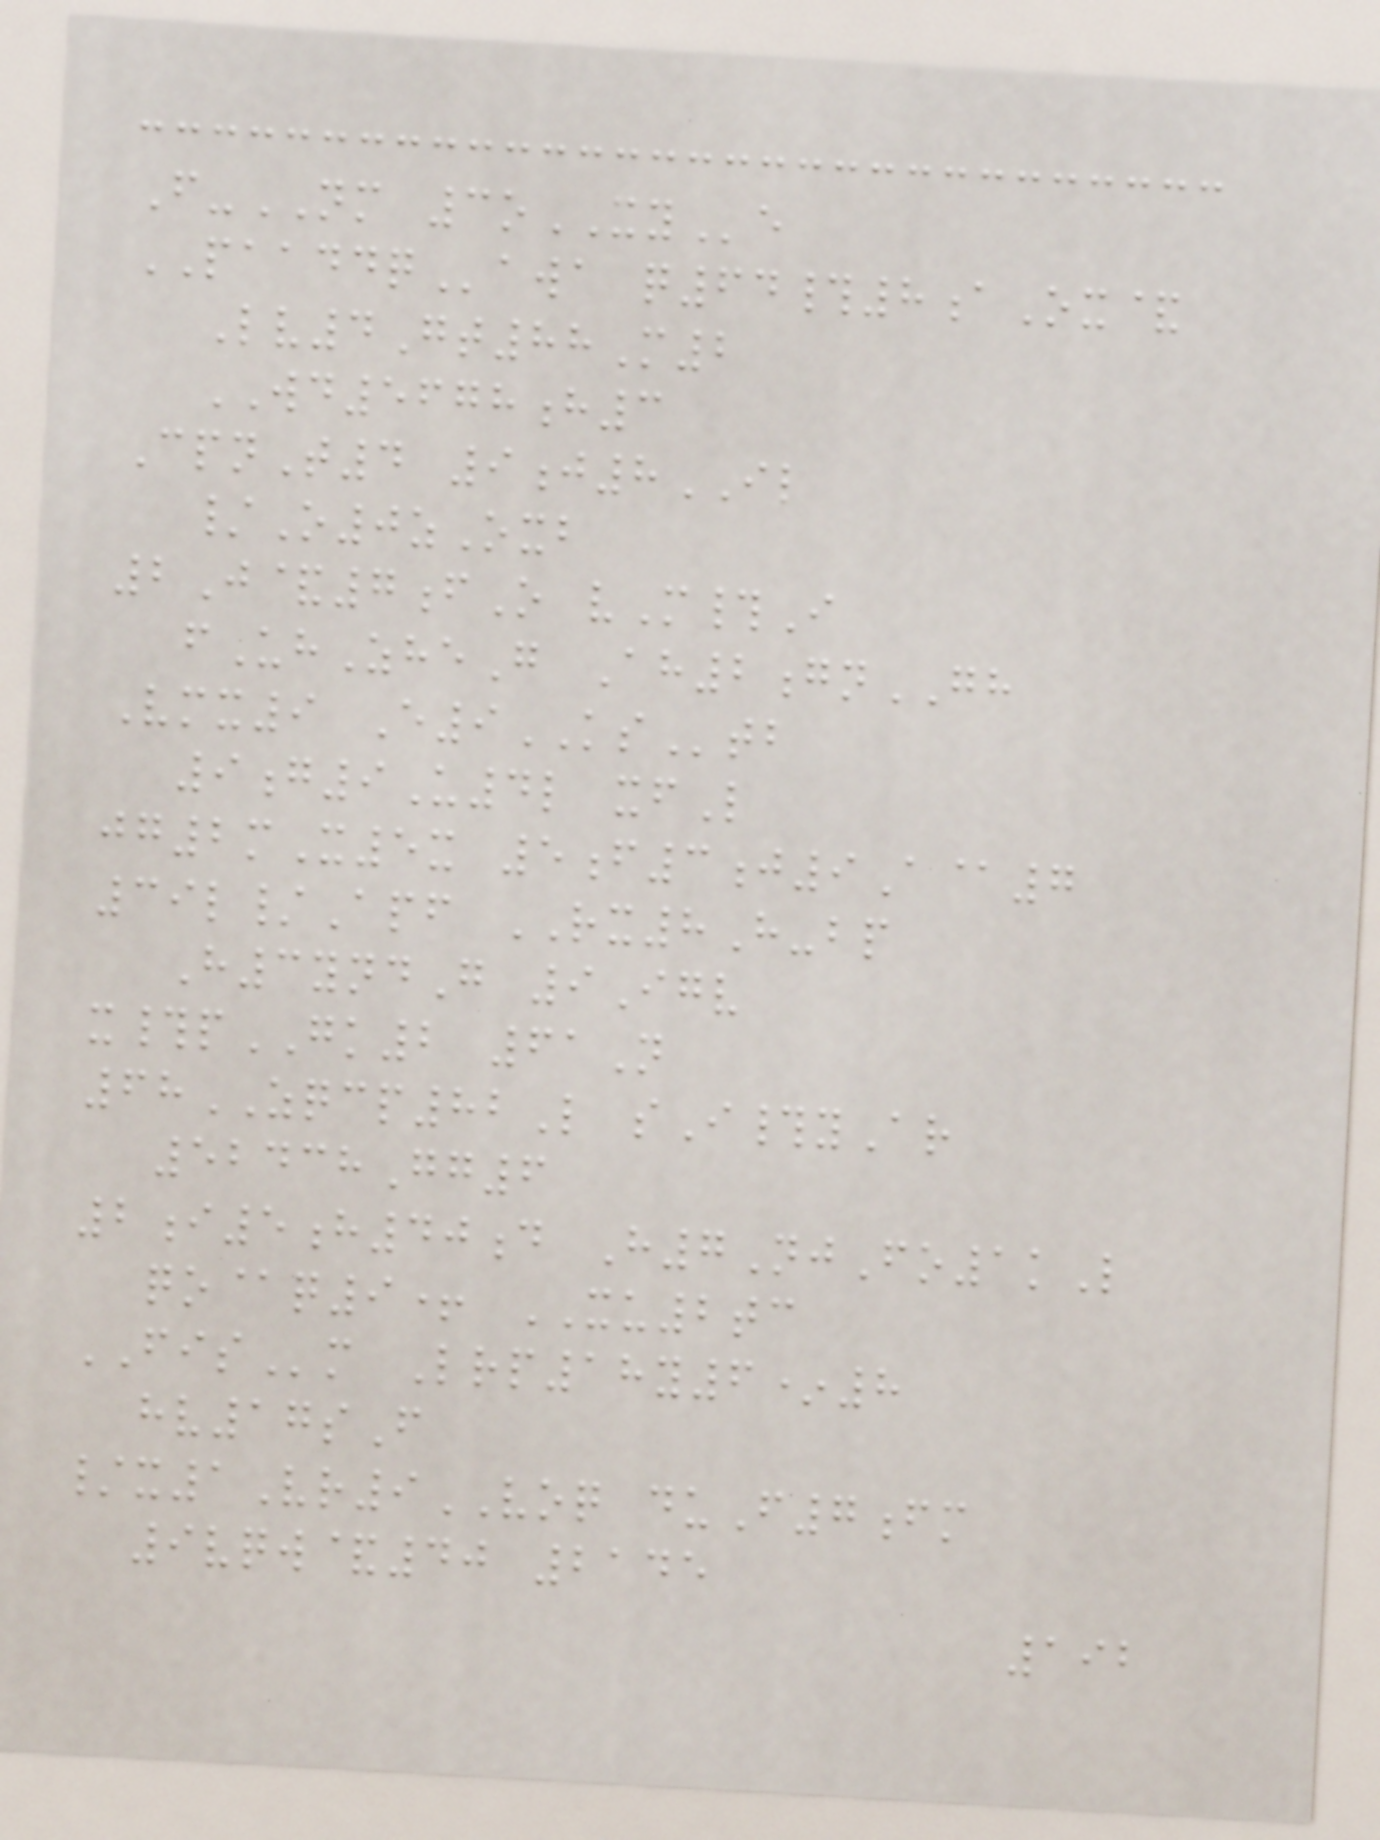F-NM 3oXYe
PAADDQawa q64#8aOx&
Lv4Gt88M2
WD5678h3
CpnT4 9j8IL
/O0zOxb
2J&7fO vM#I
fUhZheG Ah2gnGH
Vmx9 E9KStb
9g9U4l xfL
jg2mX5x 5f3j9A@7
39l/Apf RX8H-bp
H3yndG 9Igv
x#pGK2 61N
68ZQCP82L sI#yAr
52438Gg6
2i5h40d H7NjFo1kL
qo@q9+ XU2tc
FISm Lrp18y6*8
hv17sF
/x1Vr9VOQ duF7fm
9vqw&40 2145
192
